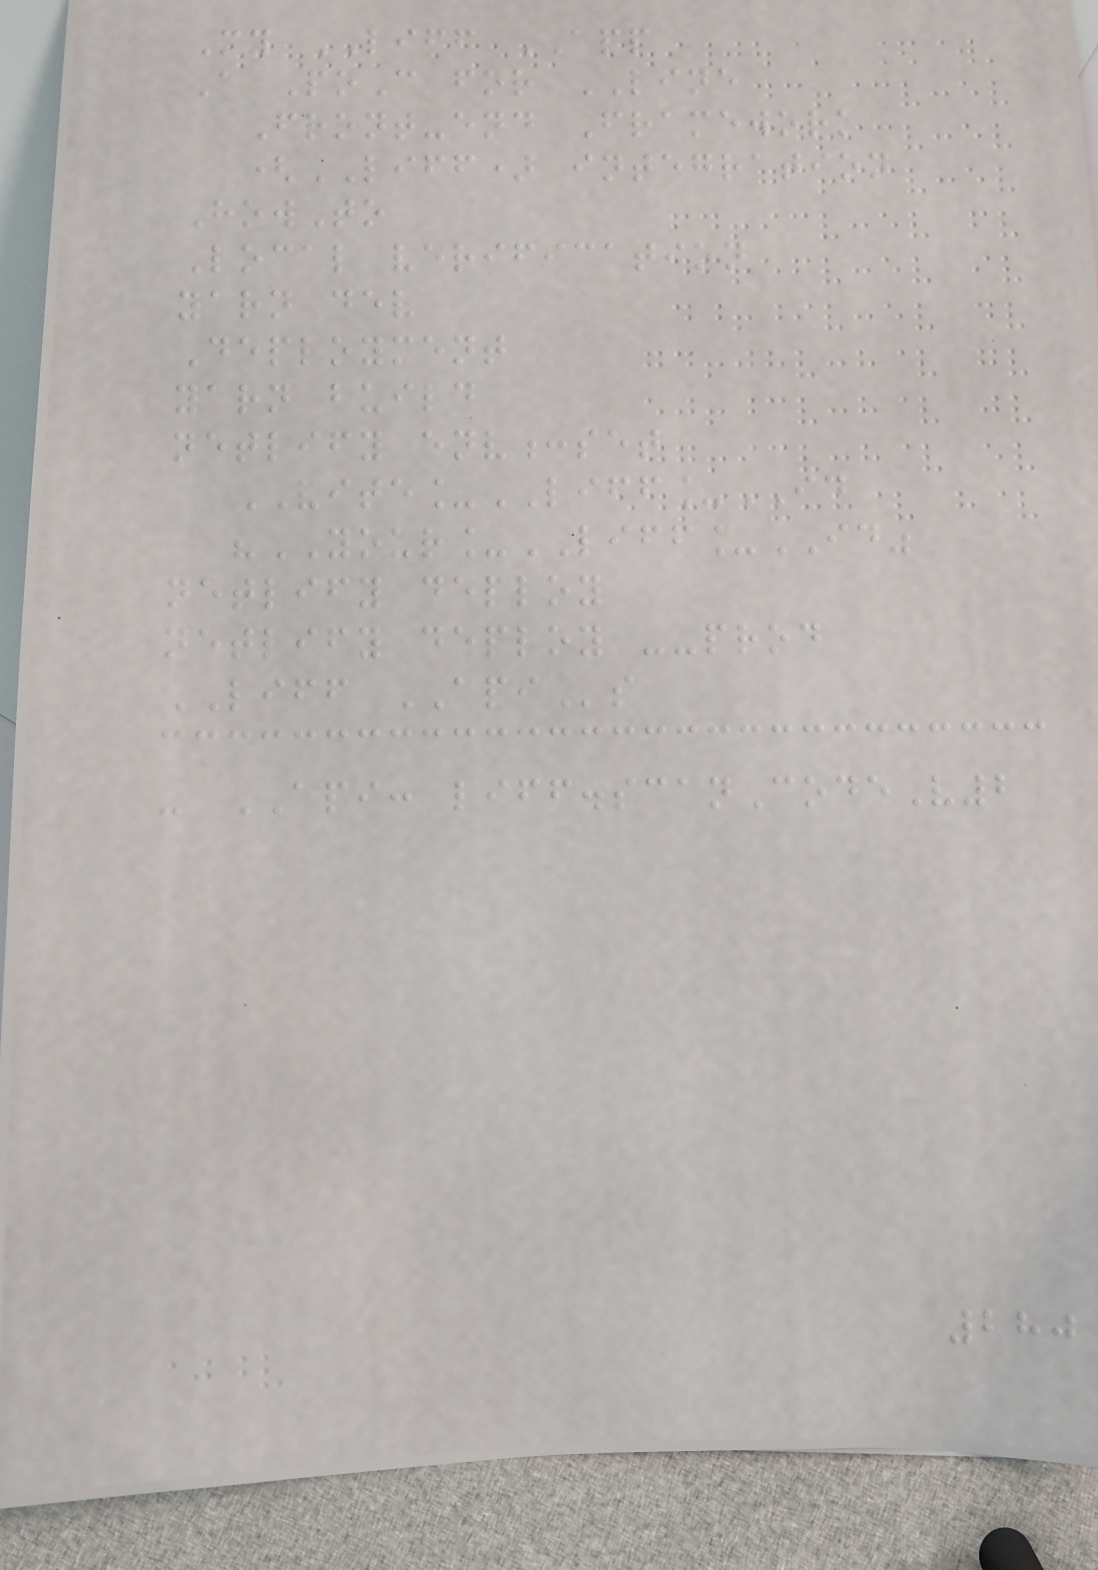My LIFF APP
A PoC for LINE
Front-end Framework
(LIFF) integration
HowTo
Local verification
yarn dev
Deployment
yarn build
netlify env:set
VITE_LIFF_ID
"YOUR_LIFF_ID"
netlify deploy
netlify deploy --prod
LIFF APIs
- API: liff.scanCodeV2
280
